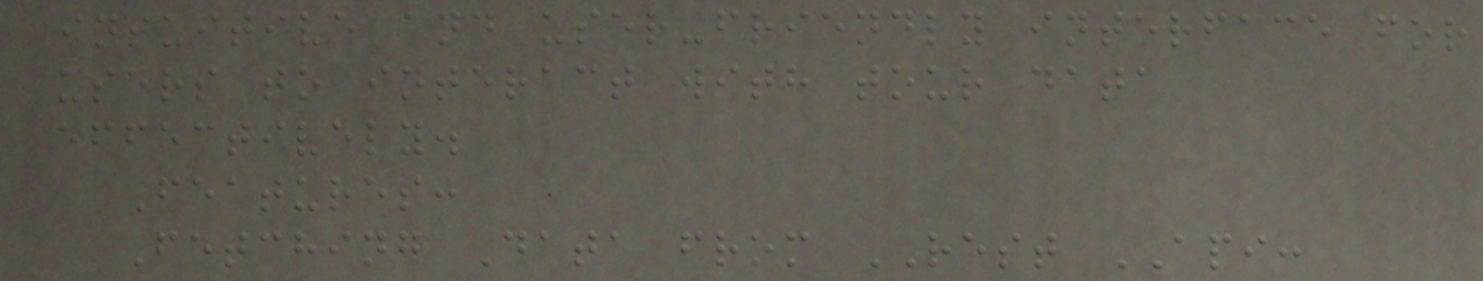intuitive and user-friendly interface for
users to interact with tour data
effectively.
Features:
Fetching Data from REST API:
